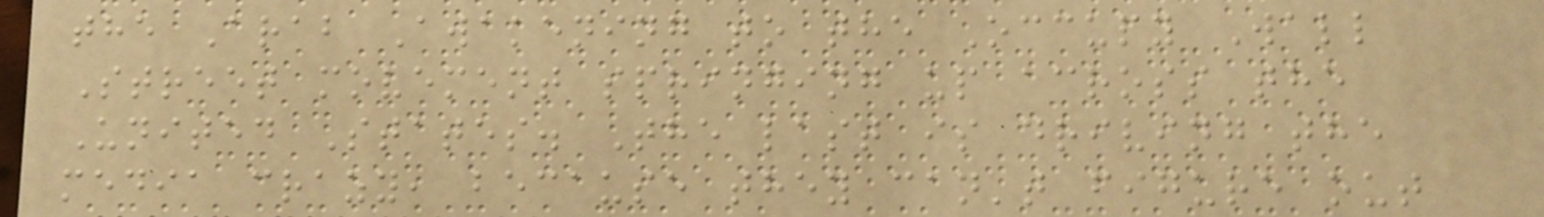the Arab Awakening to the Occupy Wall
Street movement springing up across the
United States. The last is driving the
media crazy, because they can't figure out
